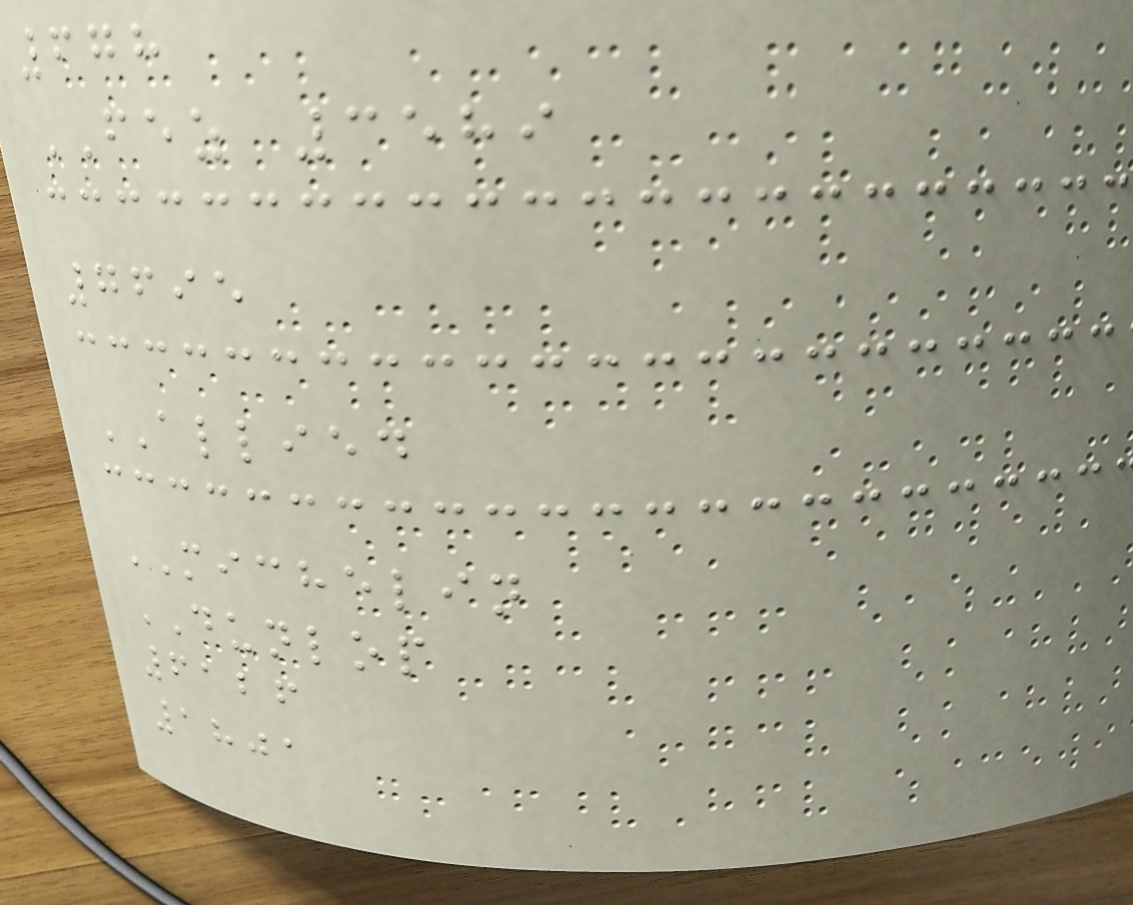678
FEZ 3589
7695
ALLIED
MICHELIN
DUNLOP
6126
1801
